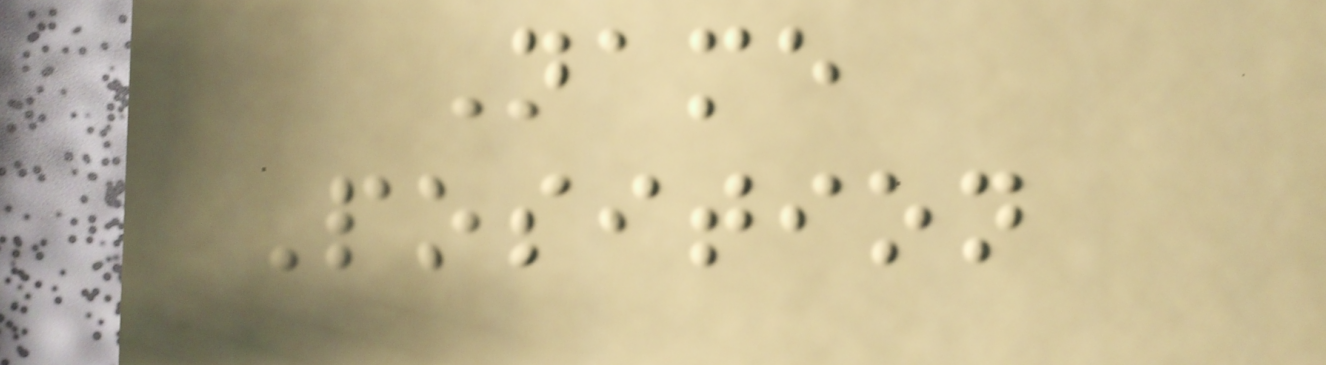Name
Position
